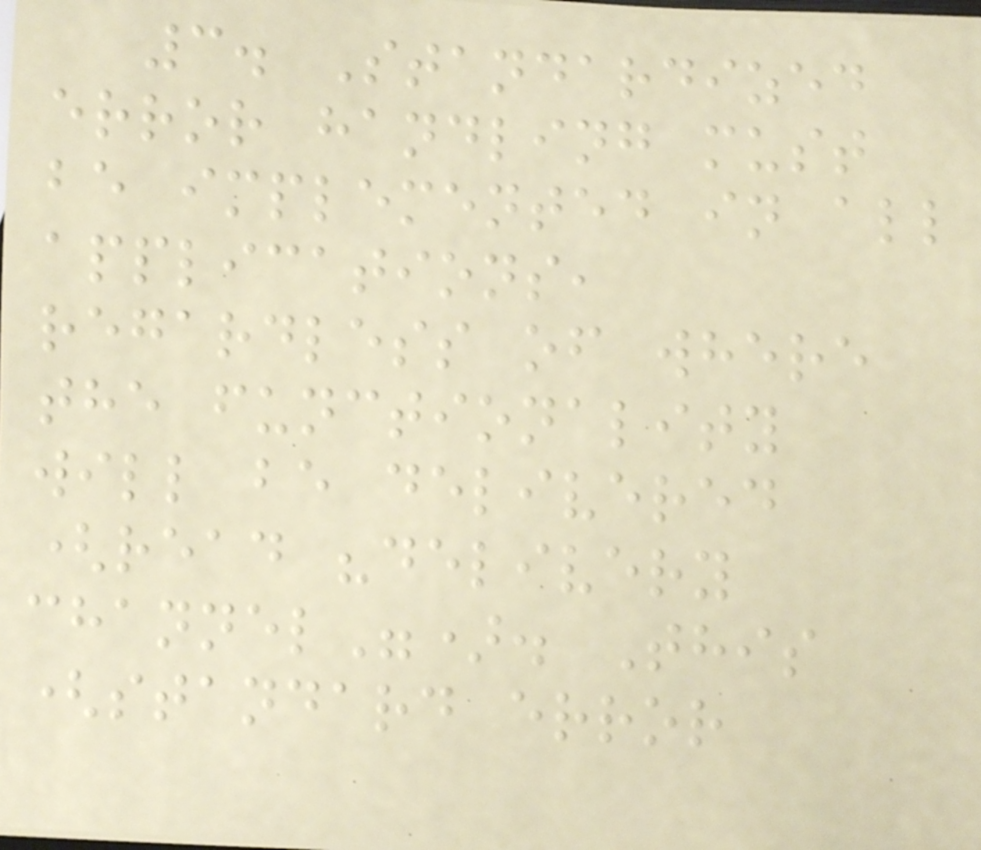3. Standardized
error handling must
be implemented in all
applications,
regardless of where
the functionality
will be delivered
(read "delivery
channel"). This
(standard error
